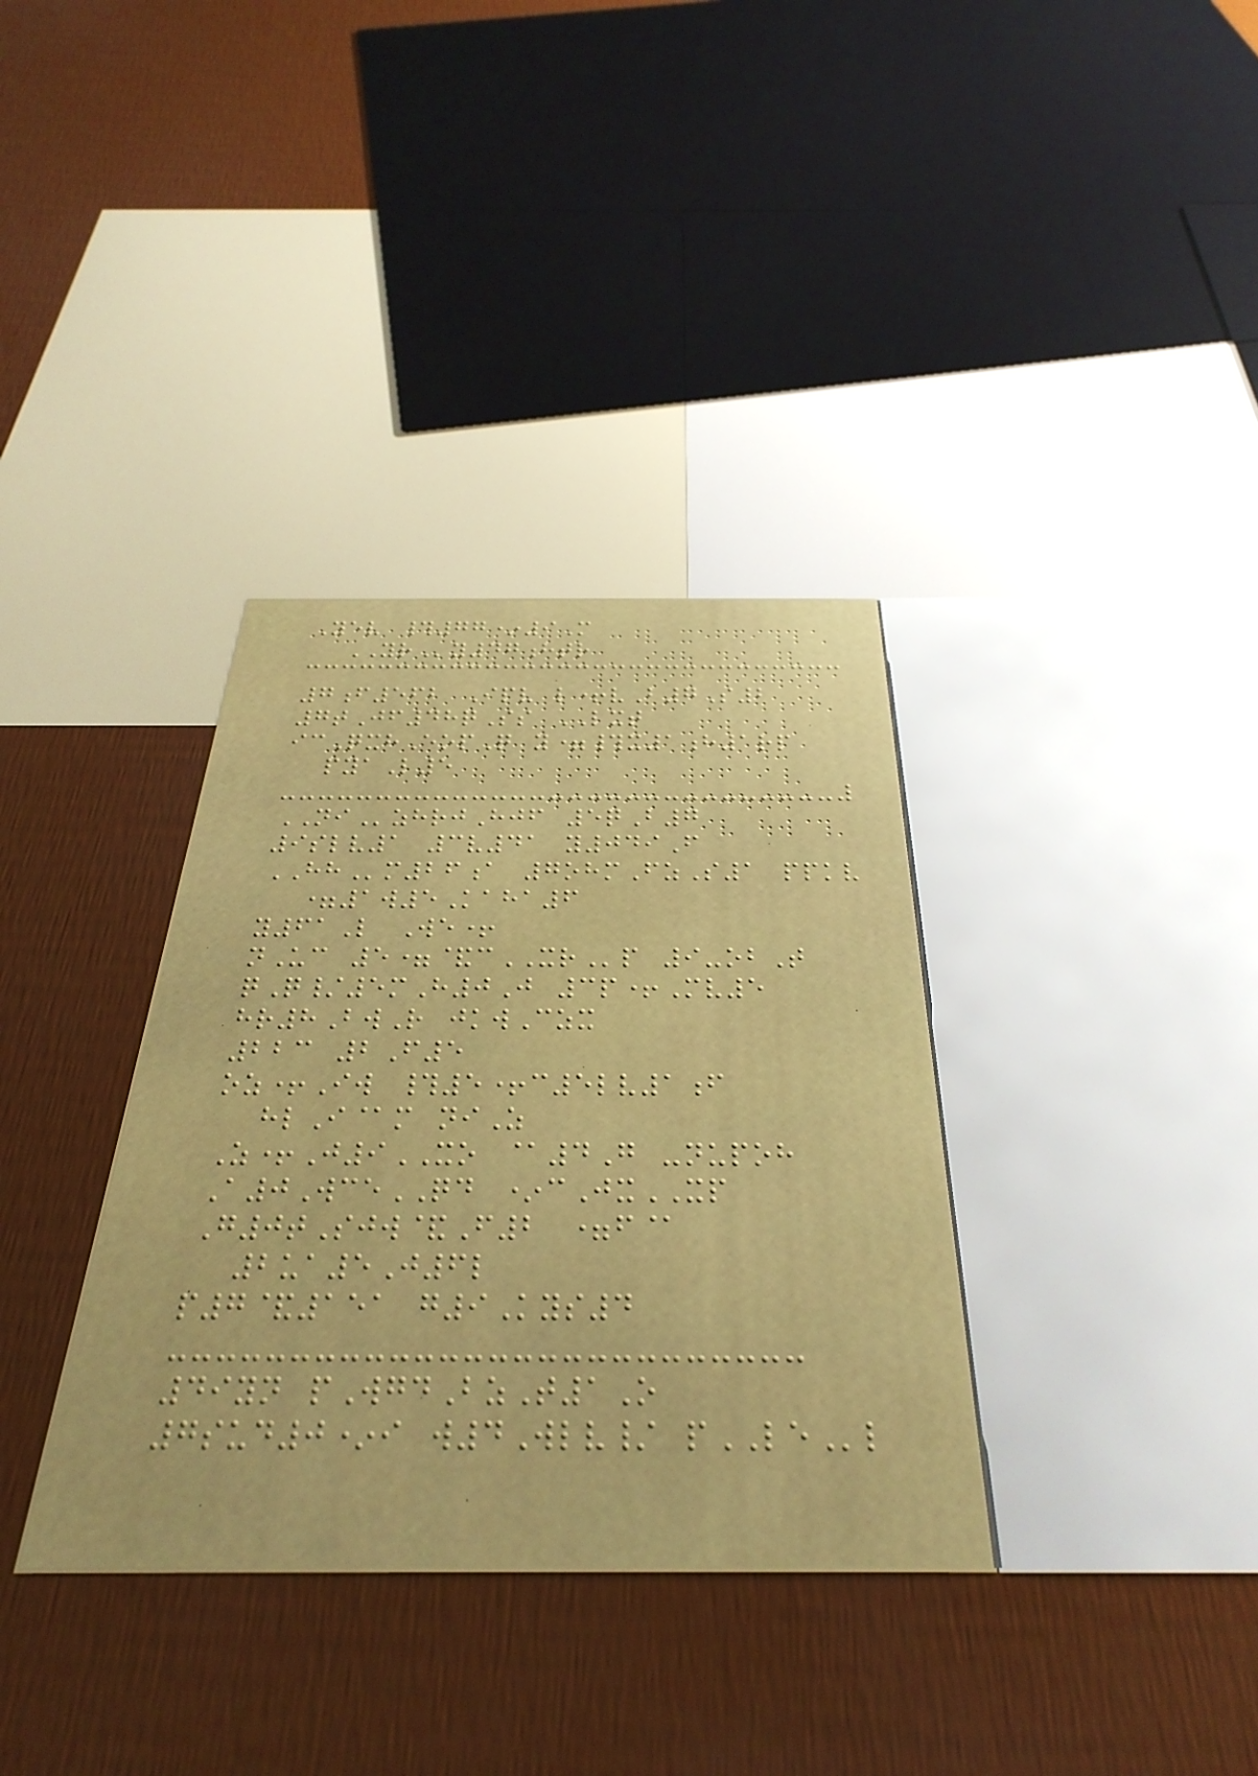Yev #77*9M
YRy47htr
7f562 Ipv l+vB7S2
7tJf48qSs LXT
icQxhEopQ y=#x1h1rp
pyaL5
NIzhrjHjf 5qB7
9slv1 3v41 y049F
HHm26a 7ohmFzS1 ppkv
=1w5Kaha6
y61L We+
nUc 5=&cXRp 9-obT
qQ/5mH0J 3p+Mv5
hr8BwR jkwCzx
223 2F5
oz+Iw #5+c5lv1f
hlI@m niZ
Z+J9XO @4G -nupoh
A0WceQD *cJxXP
G0tSjw&F2 =f@
2ua5J6l
p7&151 g9Kys4
49yn pWgdBzT1O
7sud0*i w4Wlv/ pLEl
